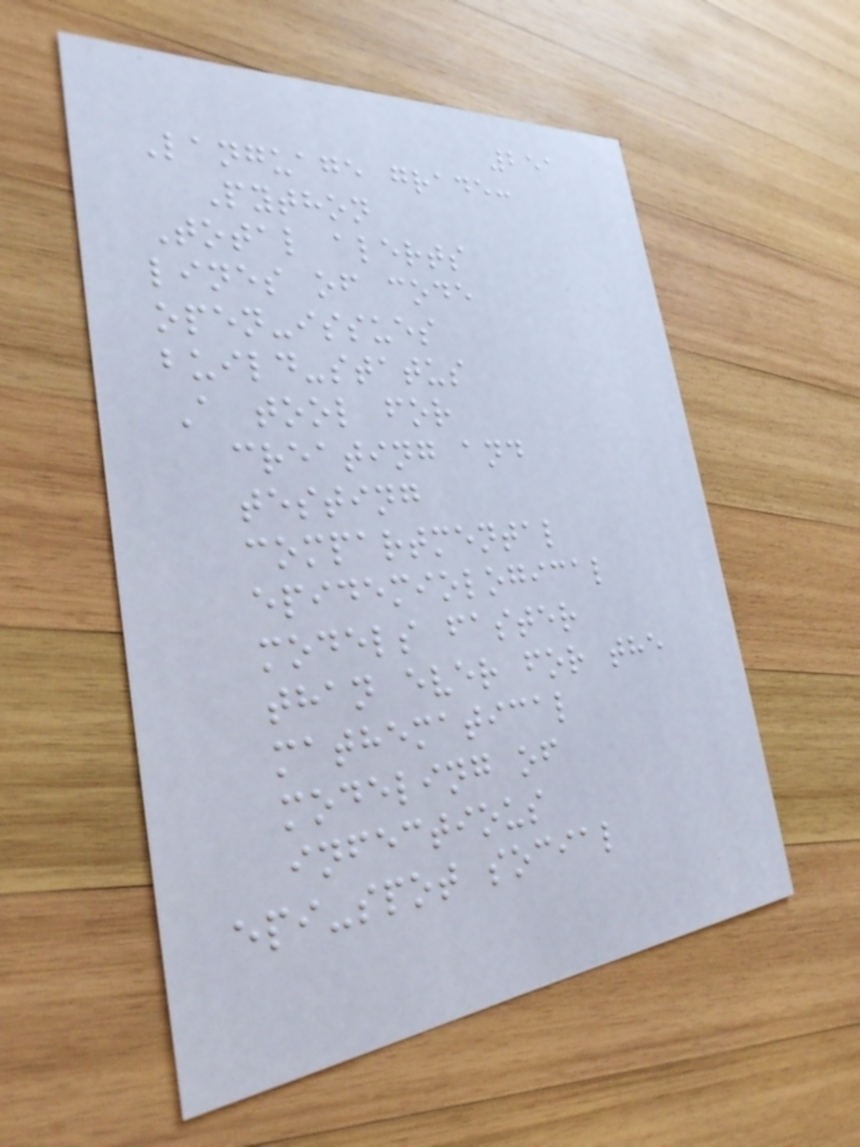251
Language grade:
Python
Total alerts
lines of code
open-issues
build-status
A tool for
creating and
testing
compartmental
epidemiological
models faster
than ever for the
mathematical
modeling of
infectious
epi-spot social
